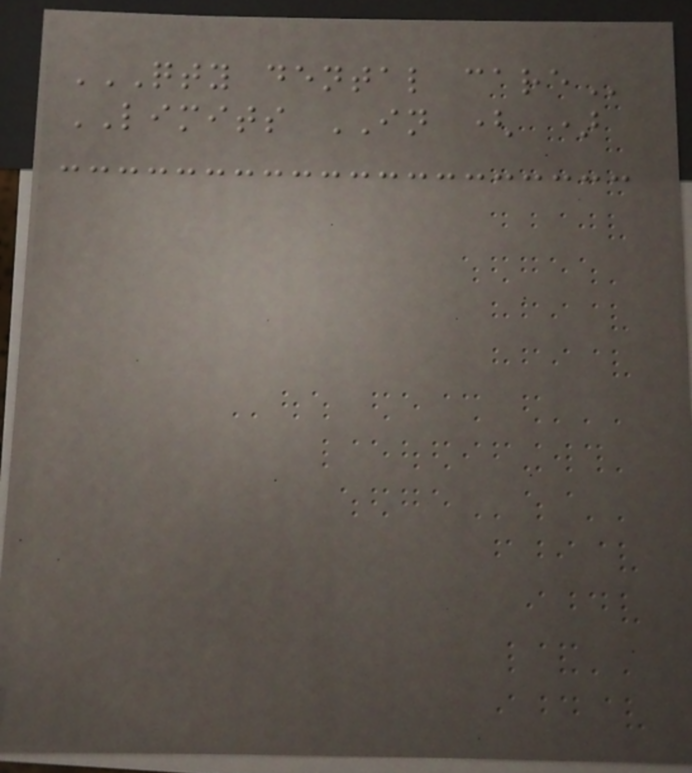QTY DENTAL CARE
LIMITS IN ( )
